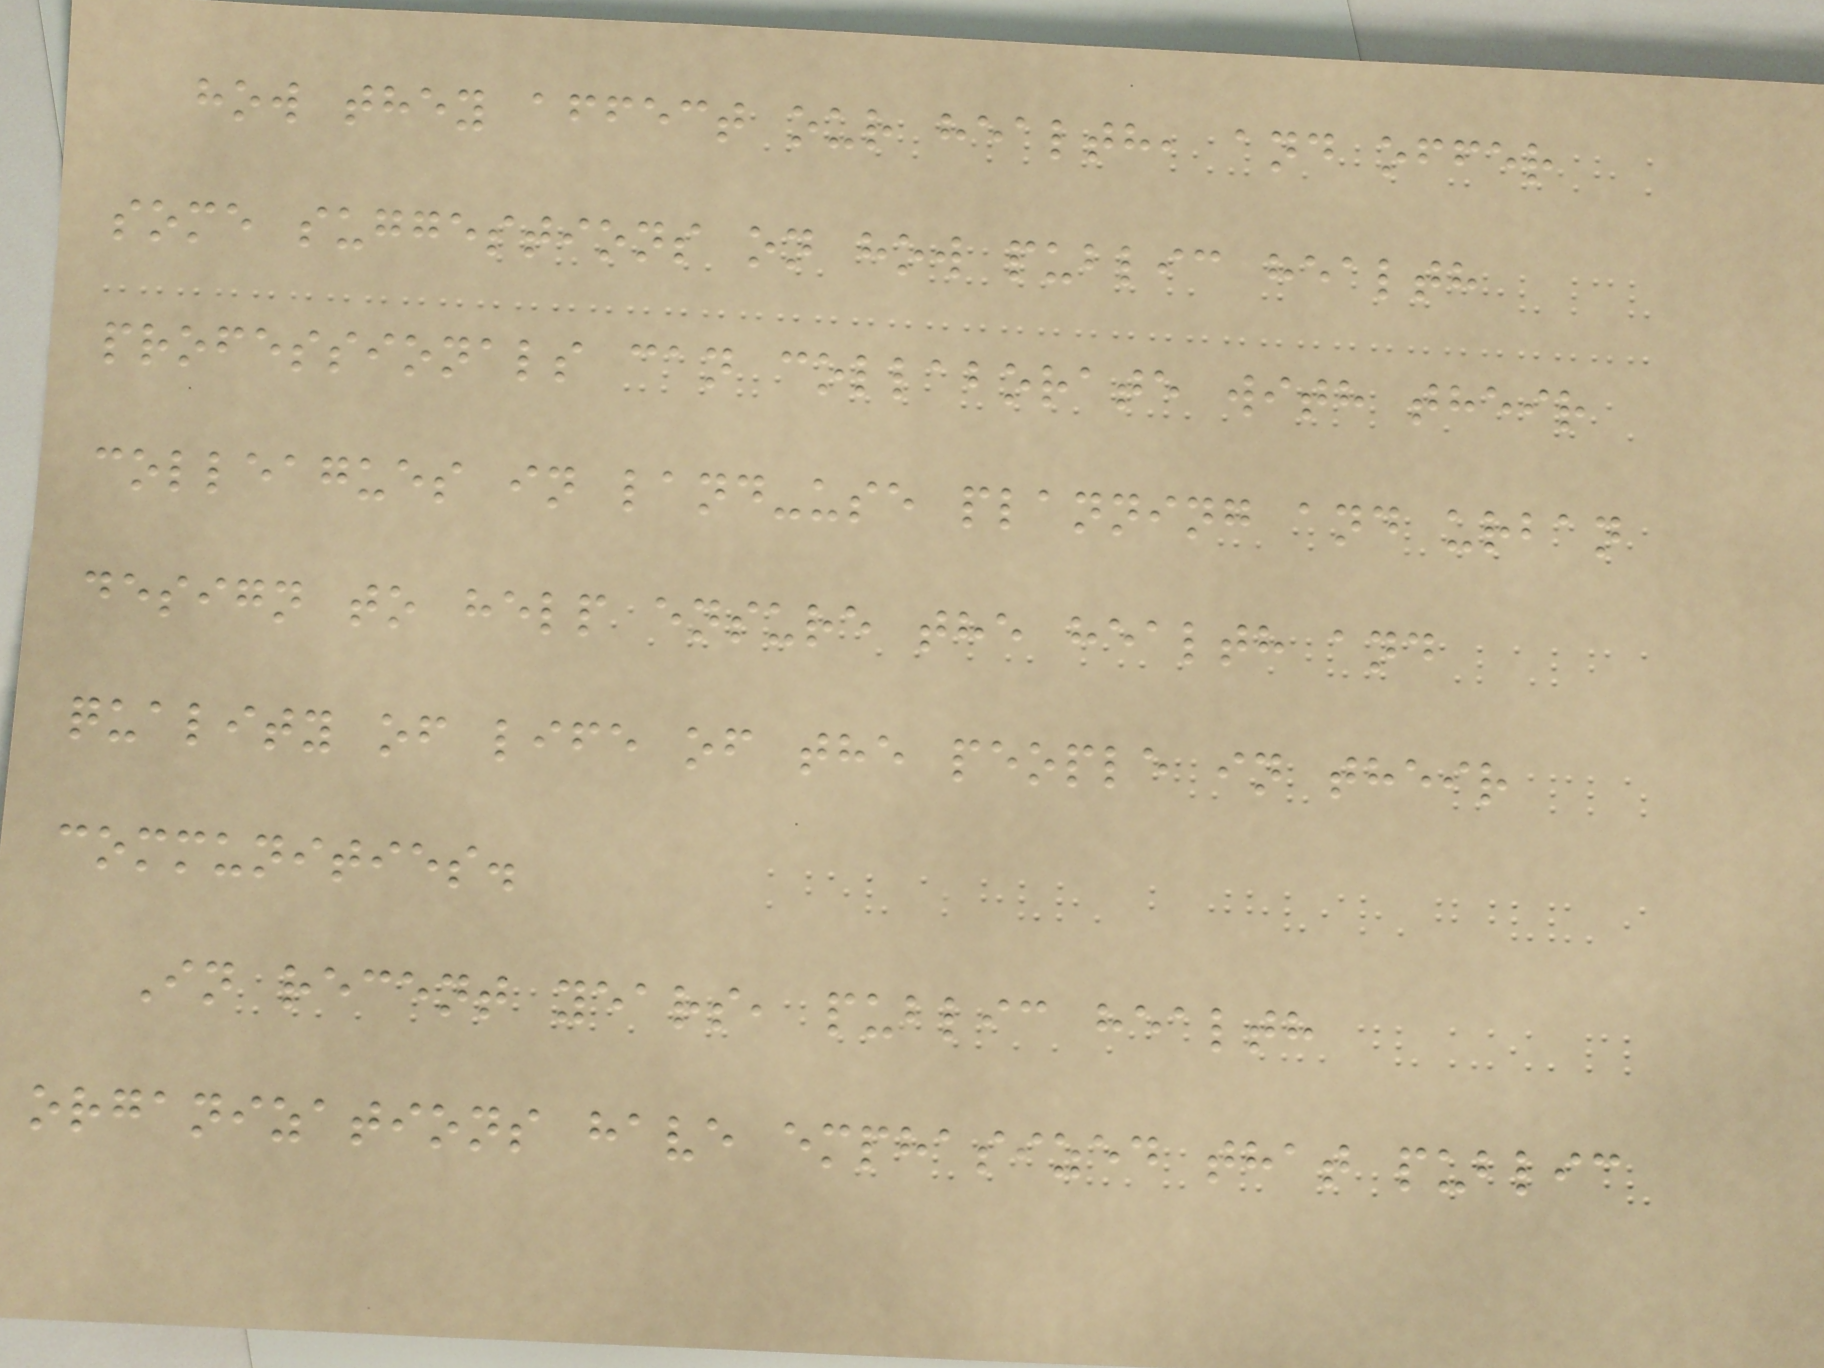how they affect our health, and offer
some suggestions on how public health
professionals can collaborate with their
colleagues in land-use planning and urban
design to help ensure the health and
quality of life of the people in their
communities.
In recent years, public health
organizations have emphasized that public
